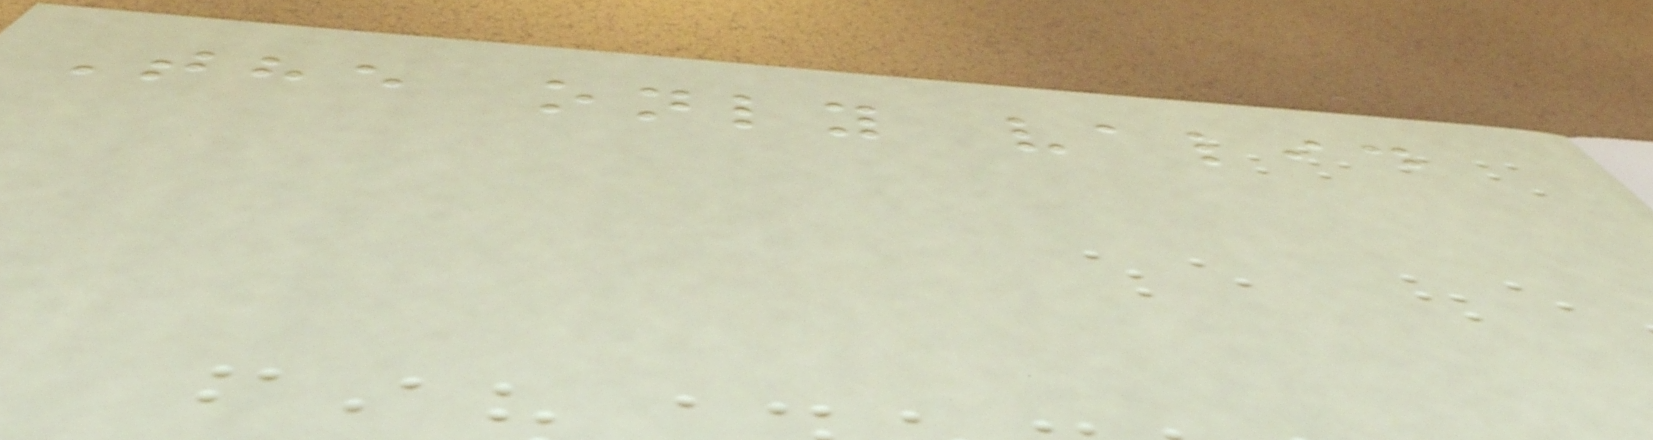The only valid
